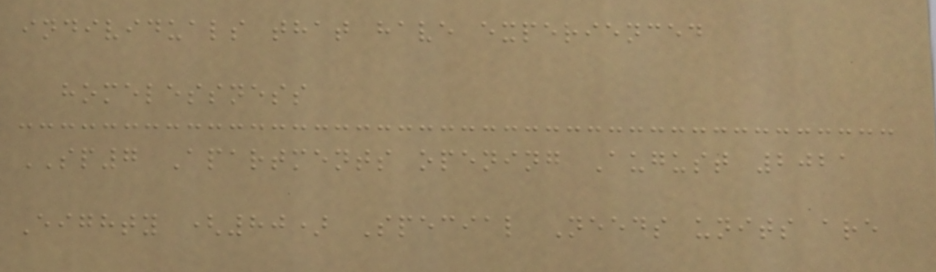individuals that have experienced
homelessness
SP7 Apartments opening August 2021
Eighty (80) Special Needs units are
